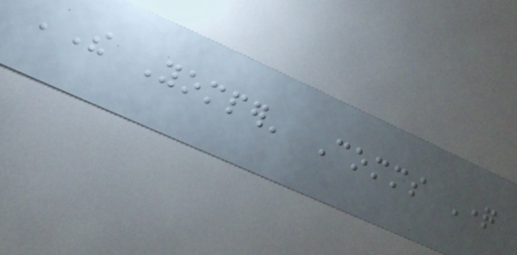'The Yomper' Comms Question
